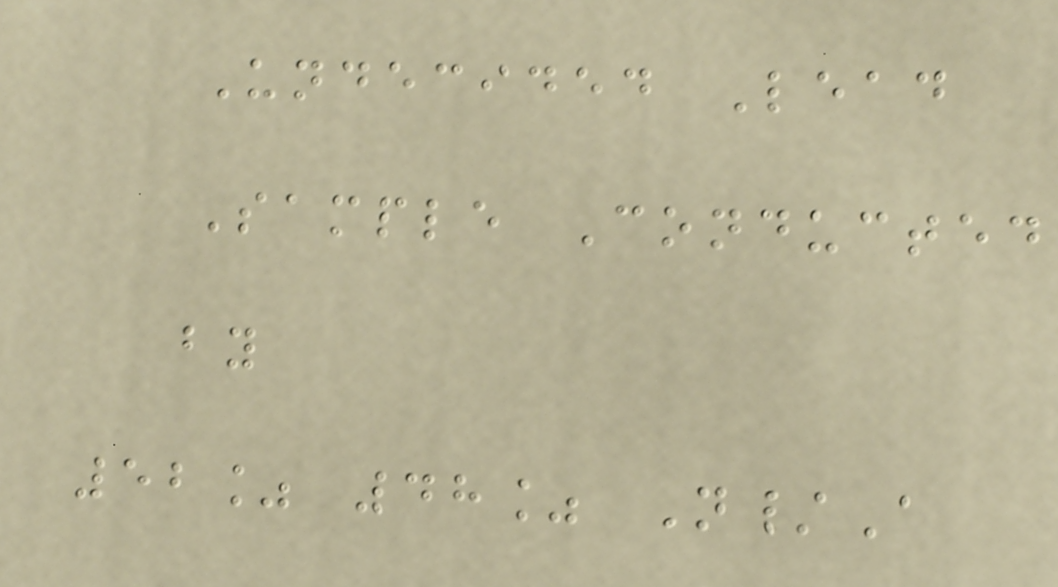Undecided Lead
Sample Conducted
by
52% 48% N/A
